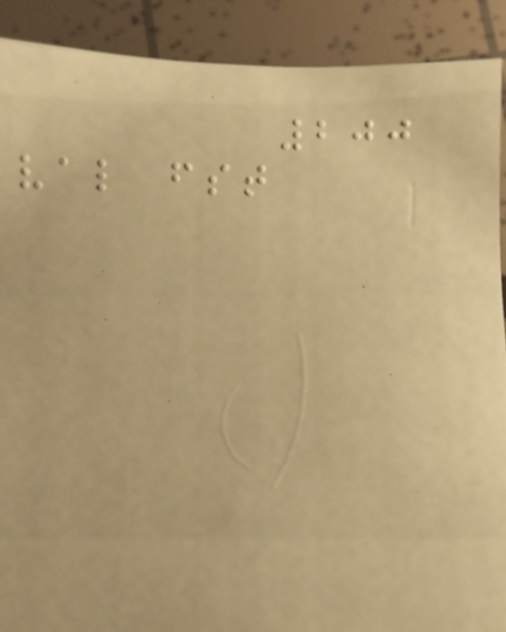200
val fst
